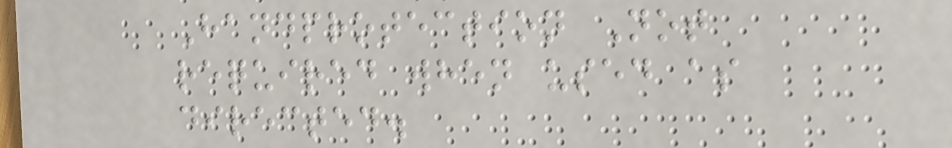Handprotection Not
required when used as
directed.
